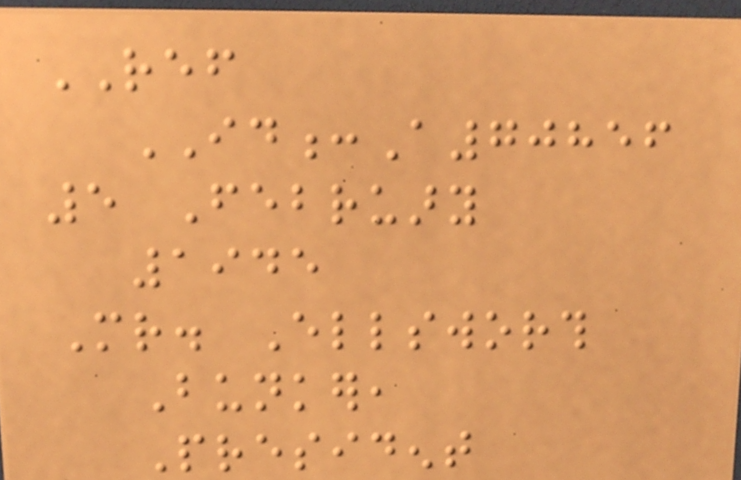REF
ID:A70856
5 February
1945
Mr. Ellsworth
Bunker,
President
